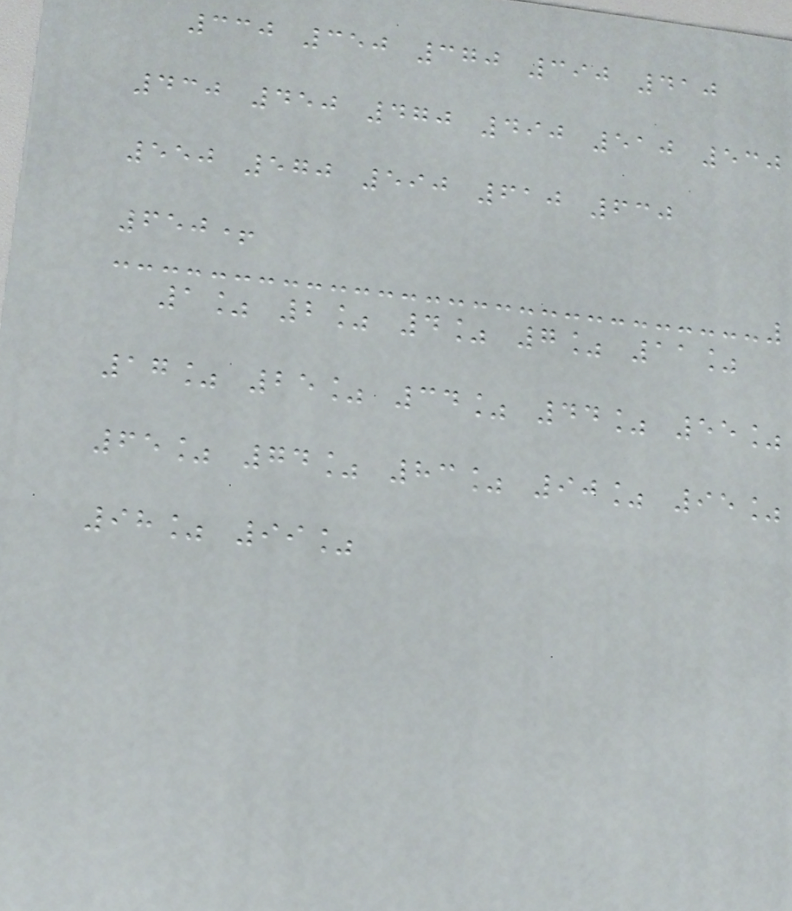330 350 370 390 410
430 450 470 490 510 530
550 570 590 610 630
650+
1% 2% 4% 7% 11%
17% 25% 34% 44% 55%
65% 74% 83% 90% 95%
98% 99%
